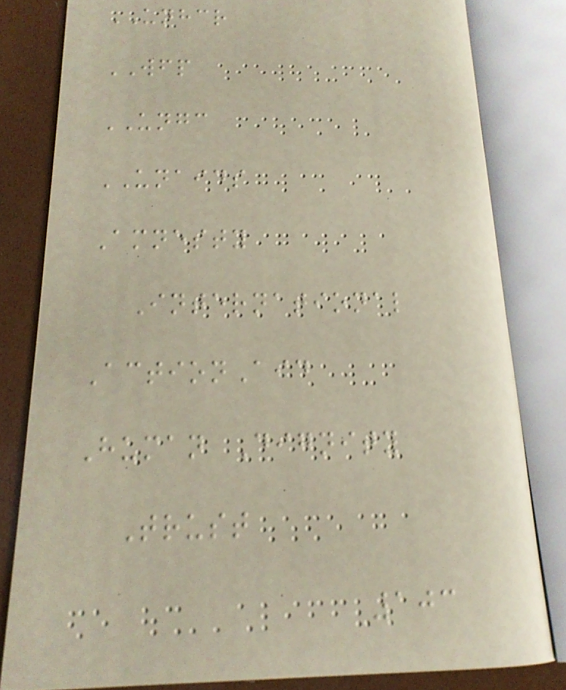UNHCR
WFP
UNGC
UNAIDS
Amnesty
International
ActionAid
Human Dignity
Trust
103
